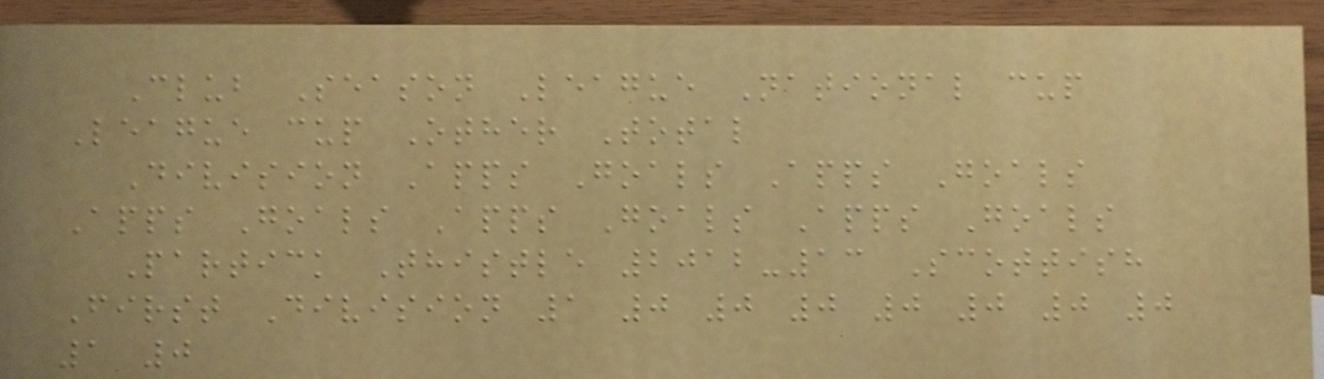Club Season League National cup
League cup Other Total
Division Apps Goals Apps Goals
Apps Goals Apps Goals Apps Goals
Partick Thistle 2012-13 Scottish
First Division 1 0 0 0 0 0 0 0
1 0
